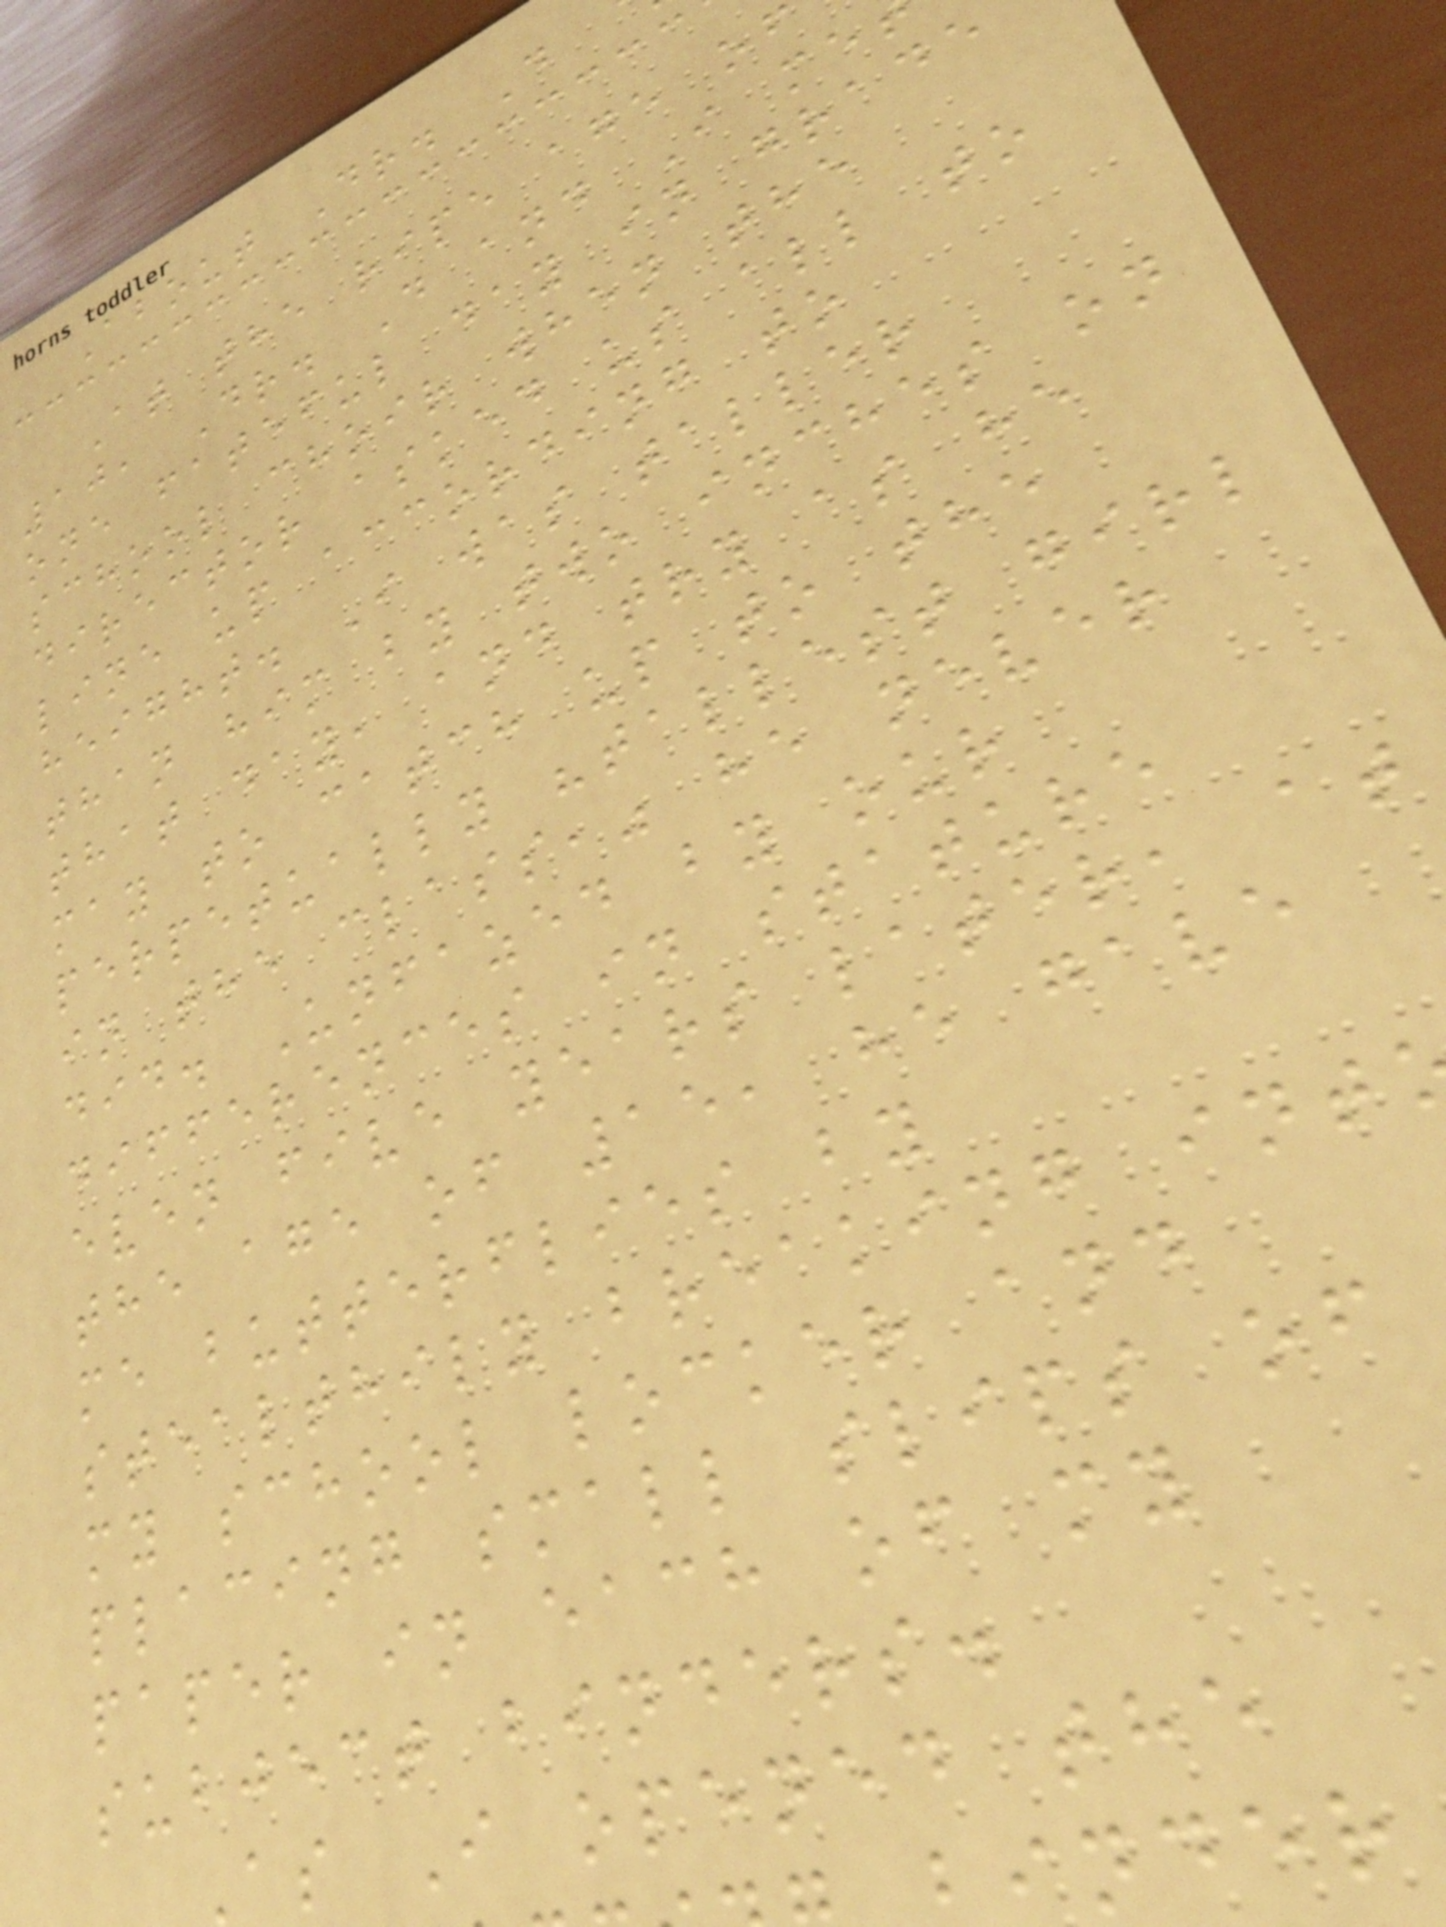About Dr. D
At the ripe age of
10, Dr. D and I me
one fateful day in grade
school choir when the
director asked us all to
line up according to
height. I was taller
than him by two inches on
that day, and try as he
may to catch up to the
perpetually "tallest girl
in the class," he never
did. Unfazed by our
differences in stature
even five years later, at
the age of 15, he gave
me butterflies by
stealthily breaking int
my school locker and
placing small slips of
paper in each of my
subject binders.
As I opened the
